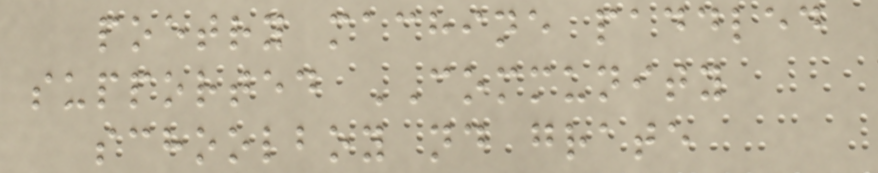poetry machine paddled
supported COMMUNITY
schoolboy nd grate
